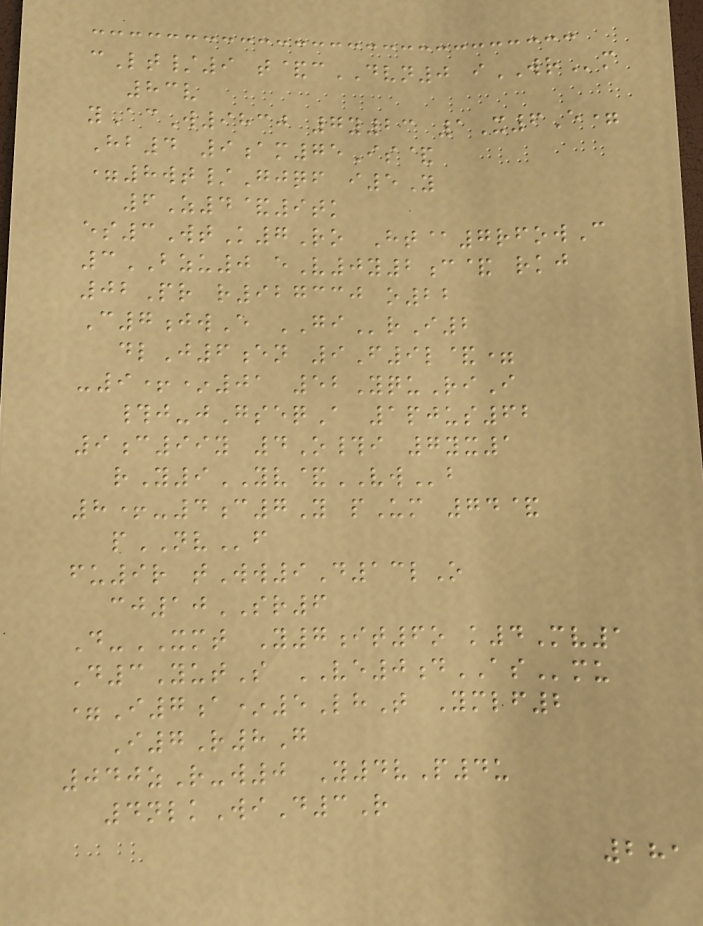cLt/9 t&cDVN0 iWRm
83v
yAcW9830 7y23 1X6E=
Hb4 9am75Is&
=8wt/Gjqf i5Y
6Z4&9tk
es3WtK7Ro Ht@7rfowC
3BZU0 eV0y2c& rkj
02Pr r927330 o22
C7jwE GIrI2
dlJ6en 9F9l&=
-9+*01 52YquRiI
#j-jGseqA 1pjus62
9c99y 4O#i 7yx1
rY9YV&VWb
8+-4c7Y pUm 74&
pNVf
fu9r tWw9D13lO
cj10SR6
D-XMT Y7it6o k4Mv1
D3YutS VE0dASmu
=I7a*5LhT Ymlf2
I7R8G
040zR-w0 Y4vP4u
4nlkWiD3R
281
